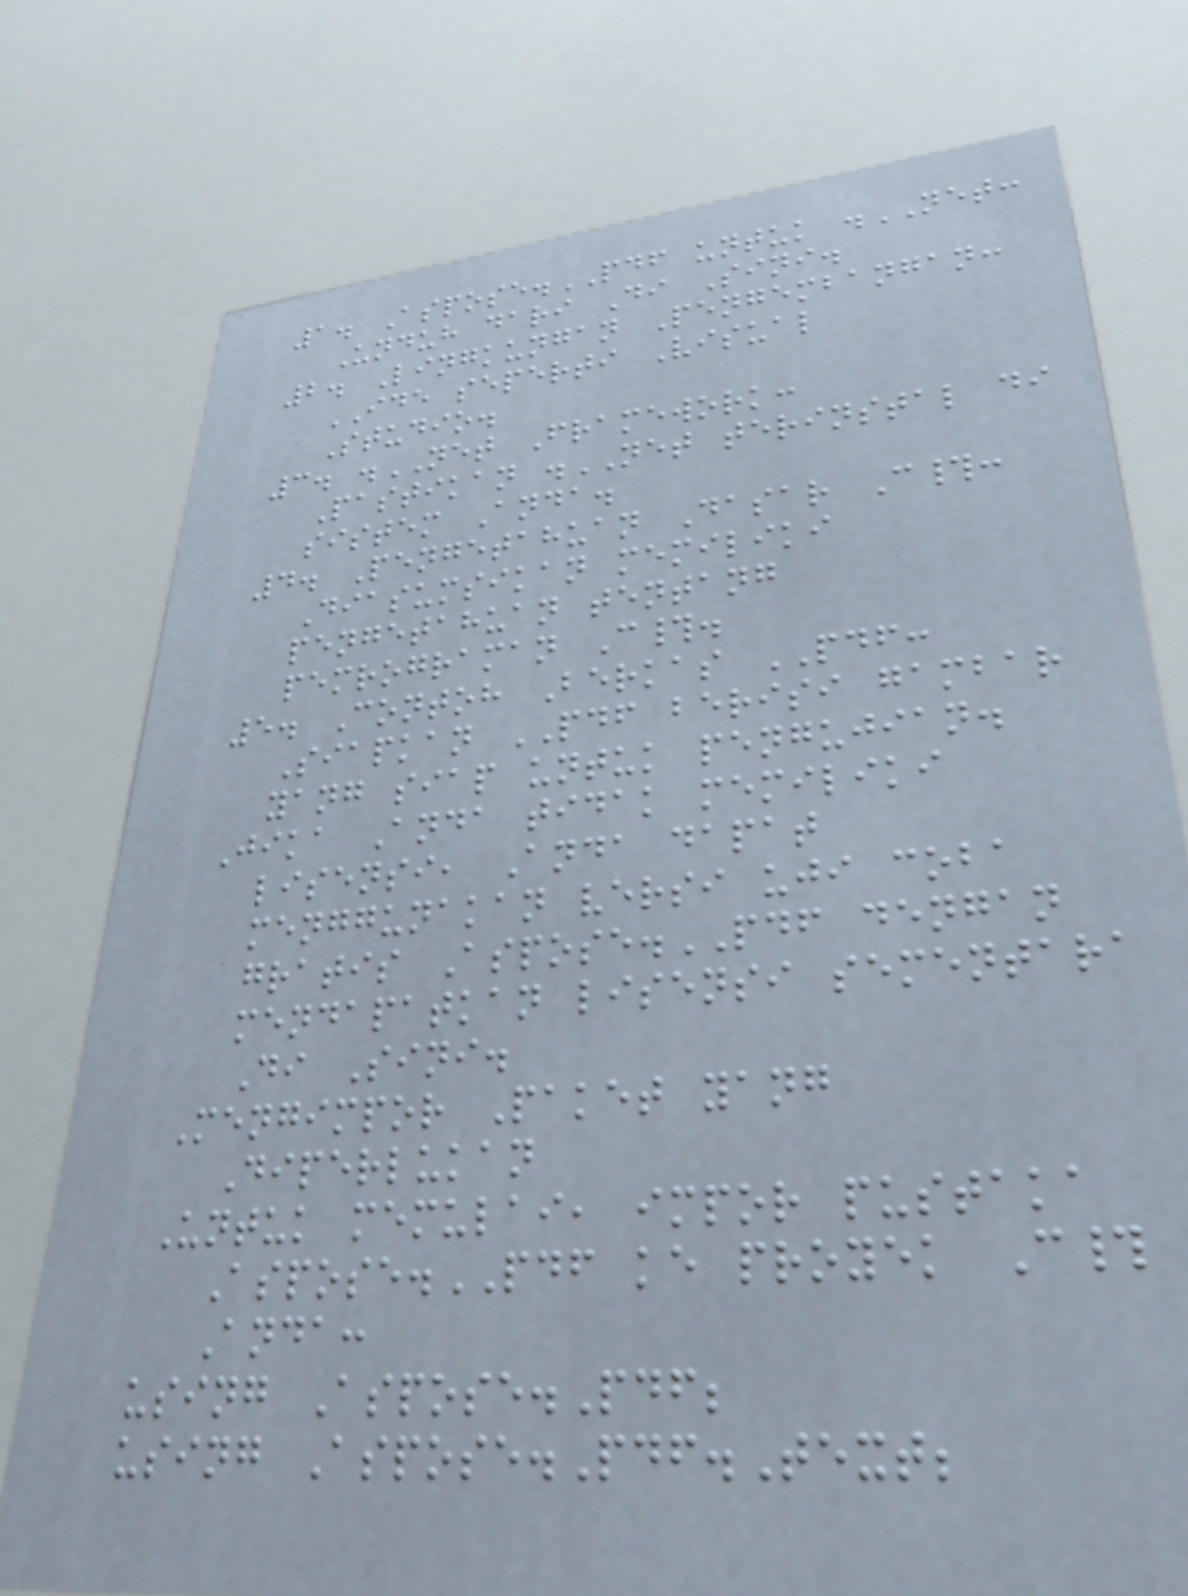1. Aspose.PDF untuk .NET:
Unduh dari Di Sini.
2. Lingkungan Pengembangan:
IDE seperti Visual
Studio.
3. .NET Framework:
Pastikan .NET terinstal di
sistem Anda.
4. Pengetahuan Dasar C#:
Diasumsikan memiliki
pengetahuan tentang
pemrograman C#.
5. Contoh Berkas PDF:
Siapkan PDF berisi gambar
yang siap untuk pengujian.
Jika Anda tidak memiliki
lisensi, Anda dapat
menggunakan versi uji coba
gratis Aspose.PDF dengan
mendapatkan lisensi sementara
Di Sini.
Mengimpor Paket yang
Diperlukan
Untuk memulai, impor pustaka
Aspose.PDF ke proyek C#
Anda:
using Aspose.Pdf;
using Aspose.Pdf.Text;
